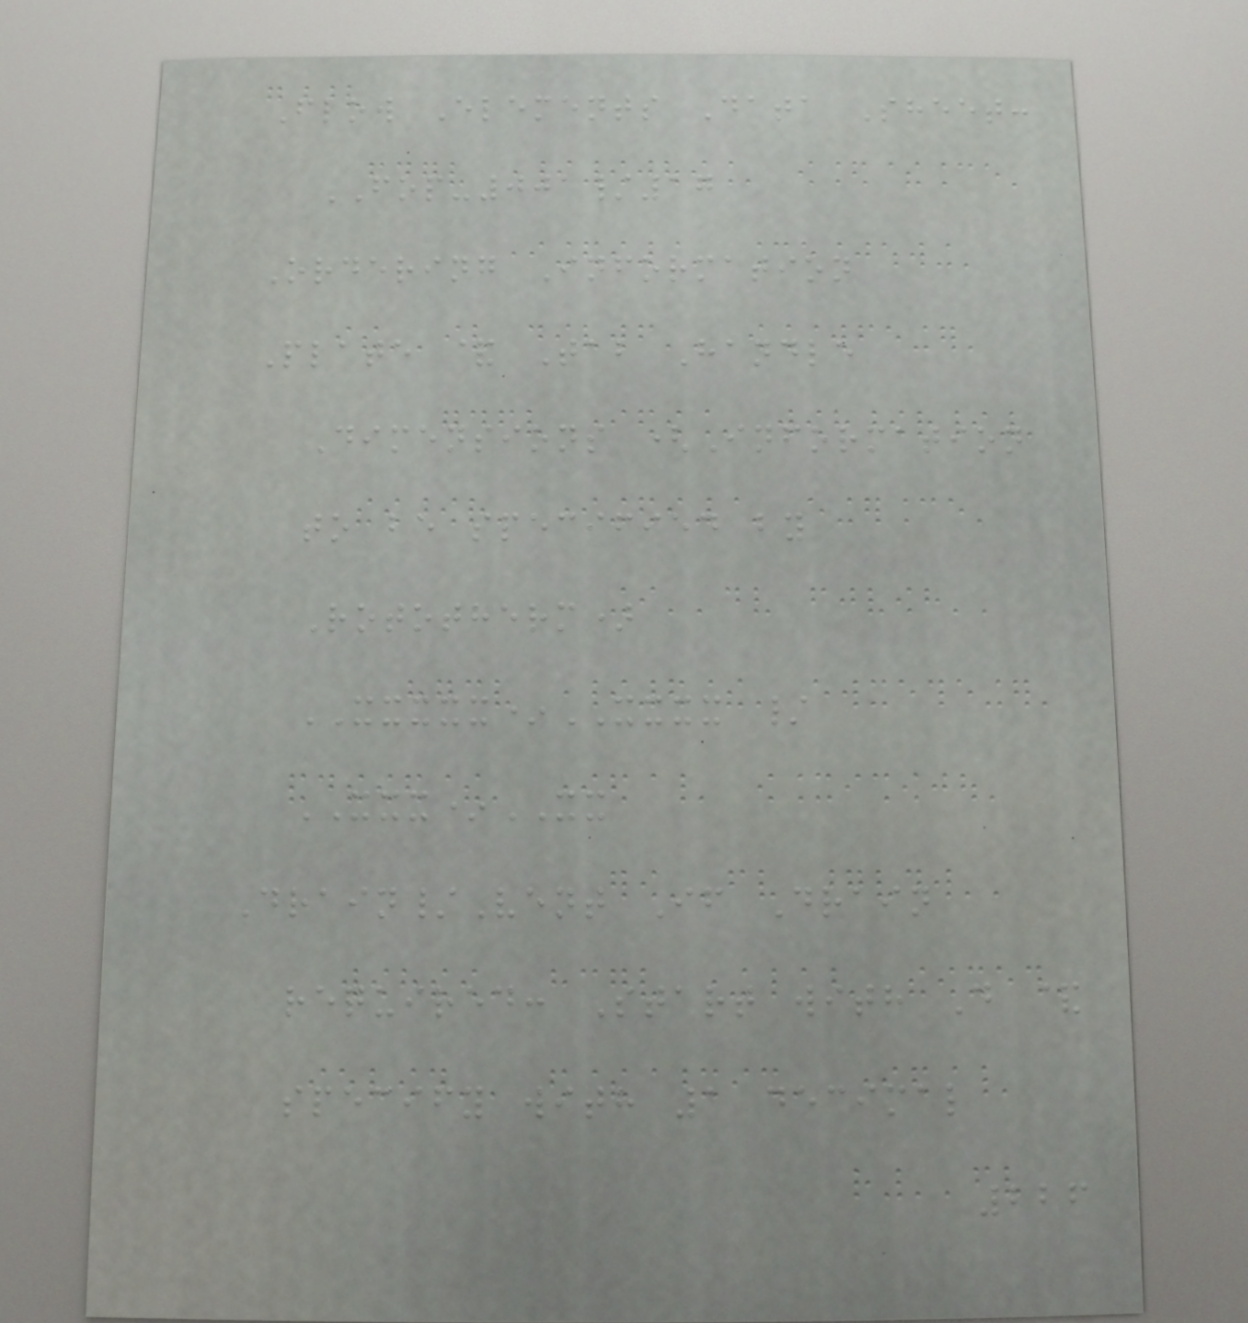Flow Elements Data Sheet:
FOP-001/17
Ordering Information
Plate & Tab Handle
Dimensions (Information
to be specified by
Rototherm)
XXXXX*XXXX /
XXX*XX
Drain/Vent If Drain
required: Start with D &
specify with 1 decimal
226
